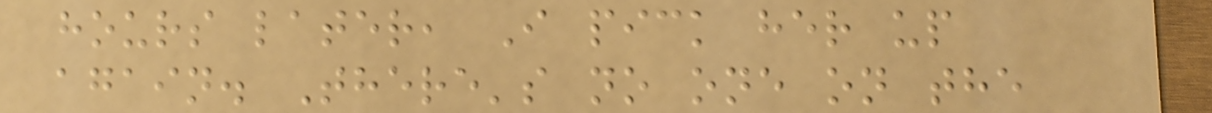hours later, I pick her up
again. There's no one on the
